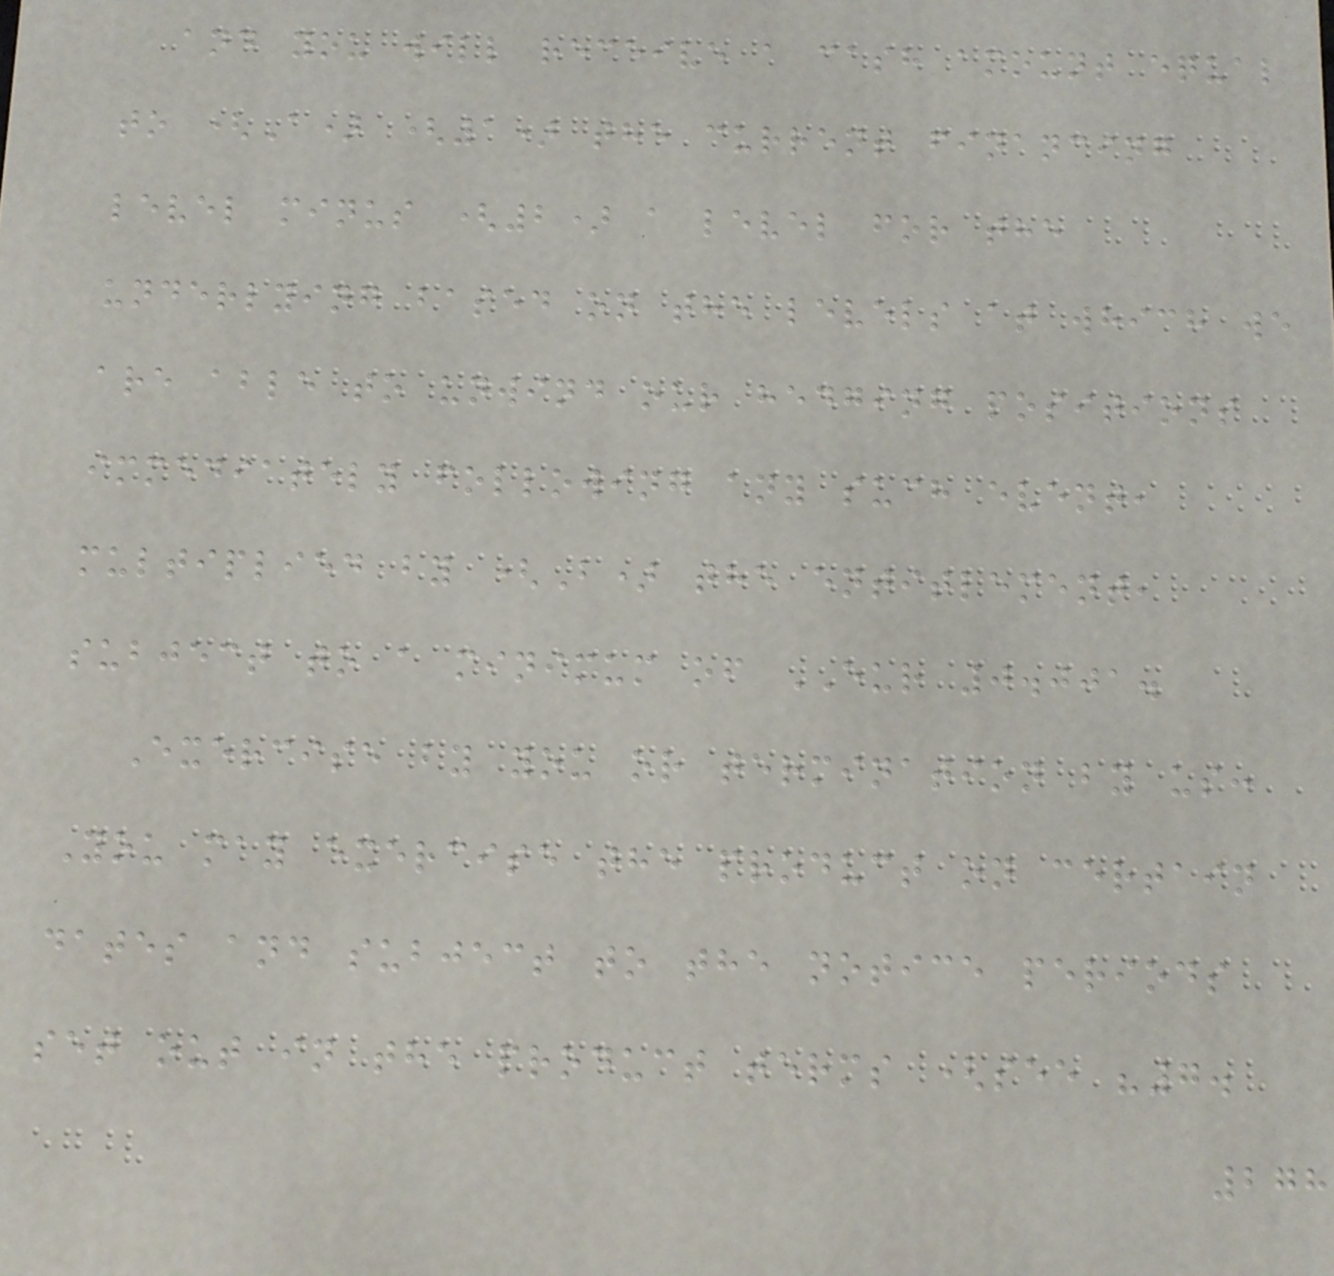and you will receive a cash amount equal
to (A) (1) the current financing
level minus (2) a level for the
underlying based on the levels at which we
are able to unwind our hedging positions
immediately following any such event,
multiplied by (B) the entitlement,
subject to a minimum of EUR 0.001.
Exercise by you or termination by us:
You may exercise the product on certain
dates and subject to the notice periods
set out in the product terms (see "7.
278
